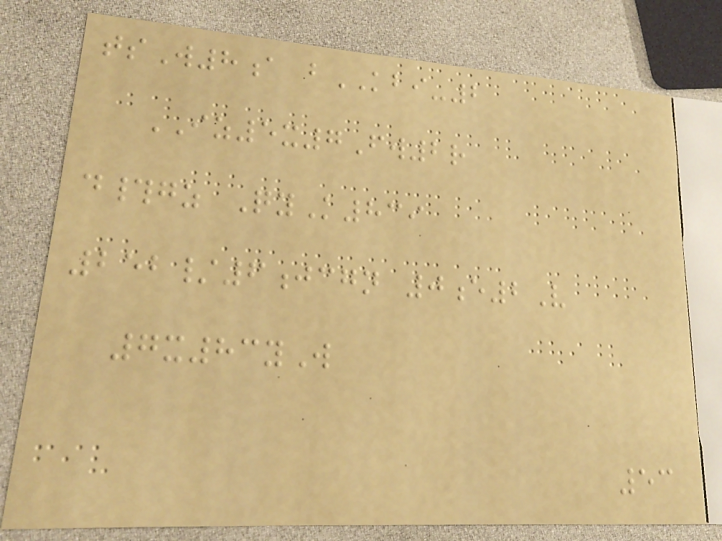tsW8a bKBI-2
IZ5x7Fw2r
d#gz QyK839
252/6jcgn 0e2V
7x83yW
53
